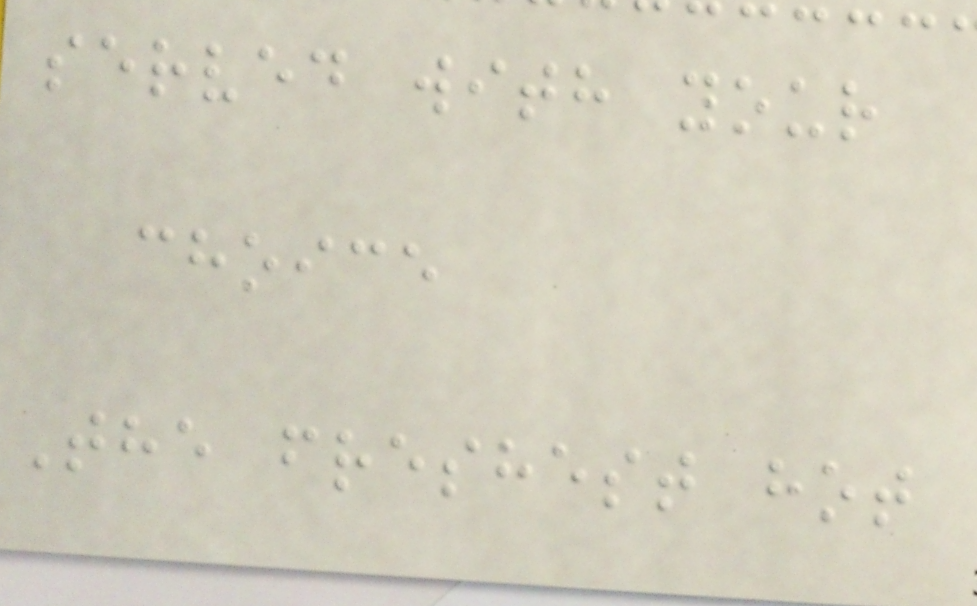served with your
choice
The freshest hot
